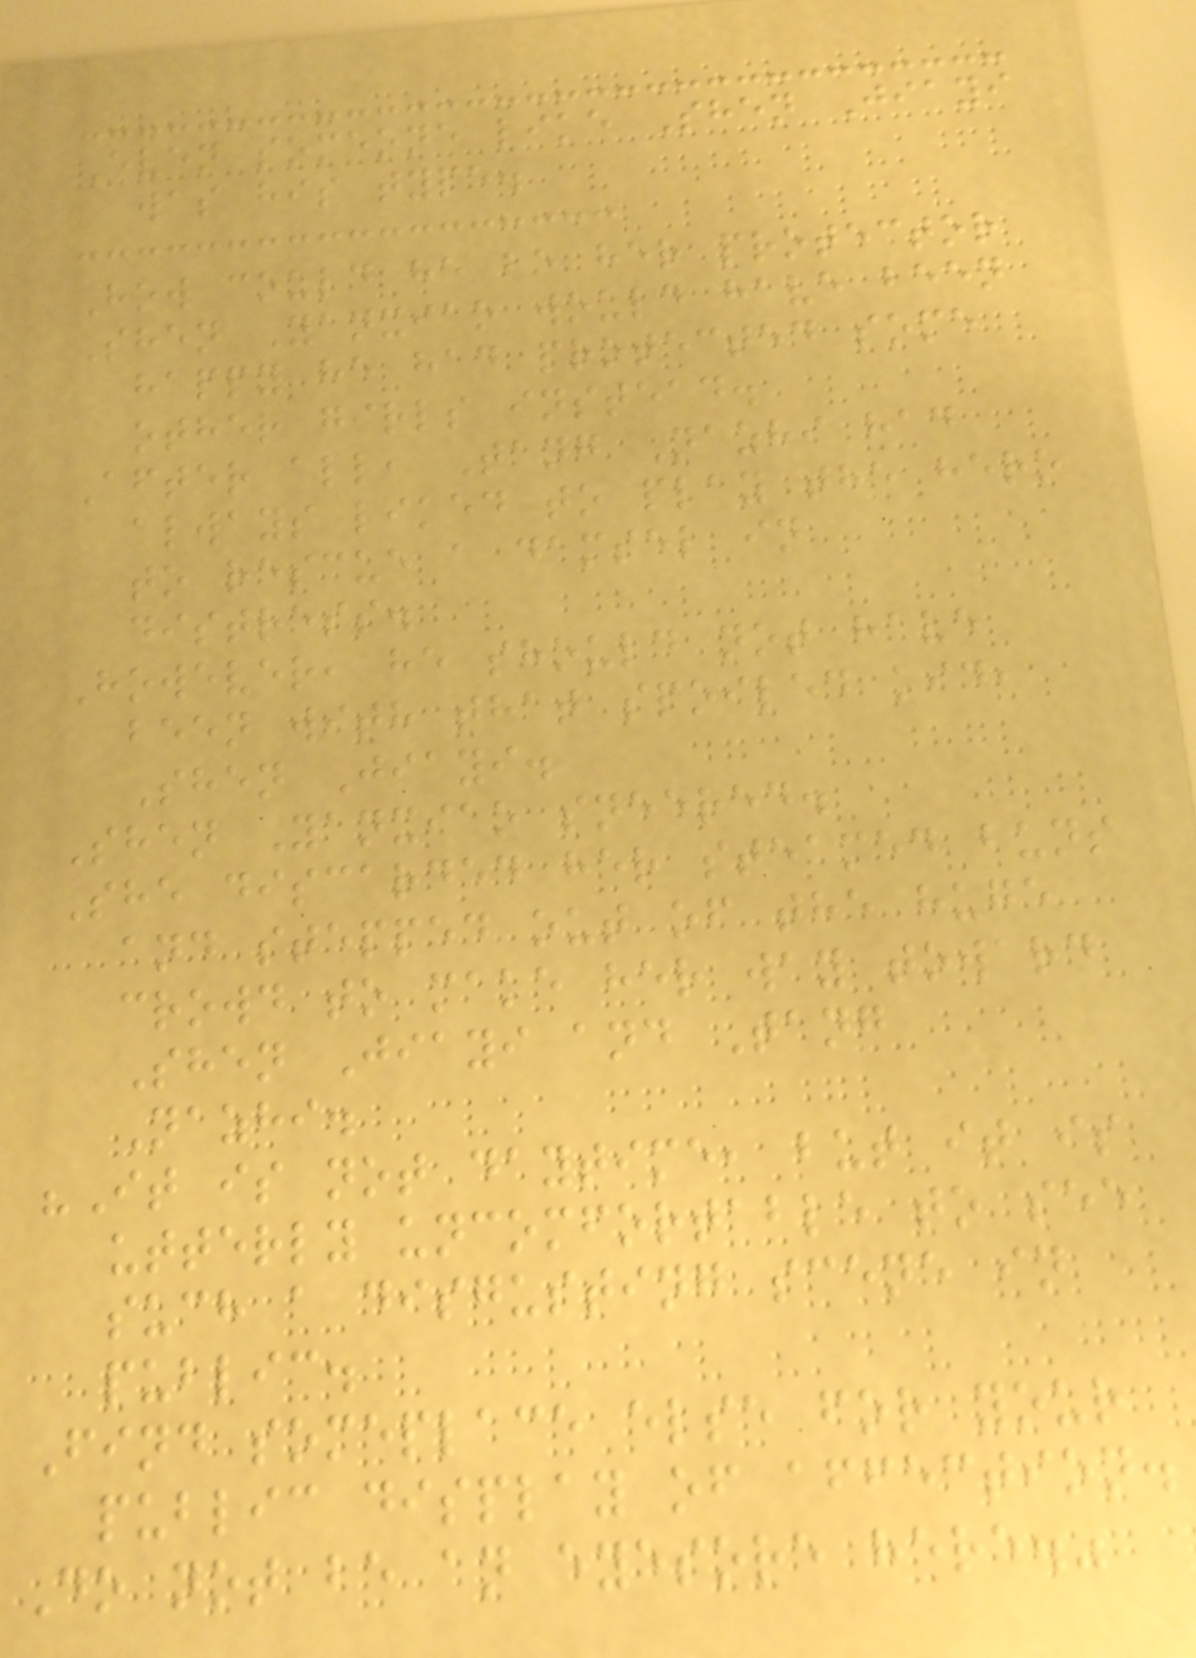Even someone like Shen Jiayi
was his type.
How could he be her protector
Shen Yanxiao would have been
happy he had protected some
other girls instead.
After all, Tang Nazhi had
always liked to play the hero
to rescue a damsel in
distress.
However, he should not have
been with that spoiled kid,
Shen Jiayi.
Shen Yanxiao sneered.
She discarded her steamed buns
and stepped out of the huge
crowd to make her way toward
Shen Jiayi and Tang
Nazhi.
"It is not daytime, but it is
utterly uncomfortable to see
such a disgusting scene in
public.
Find someplace else for your
public display of affection.
Do not be an eyesore here."
